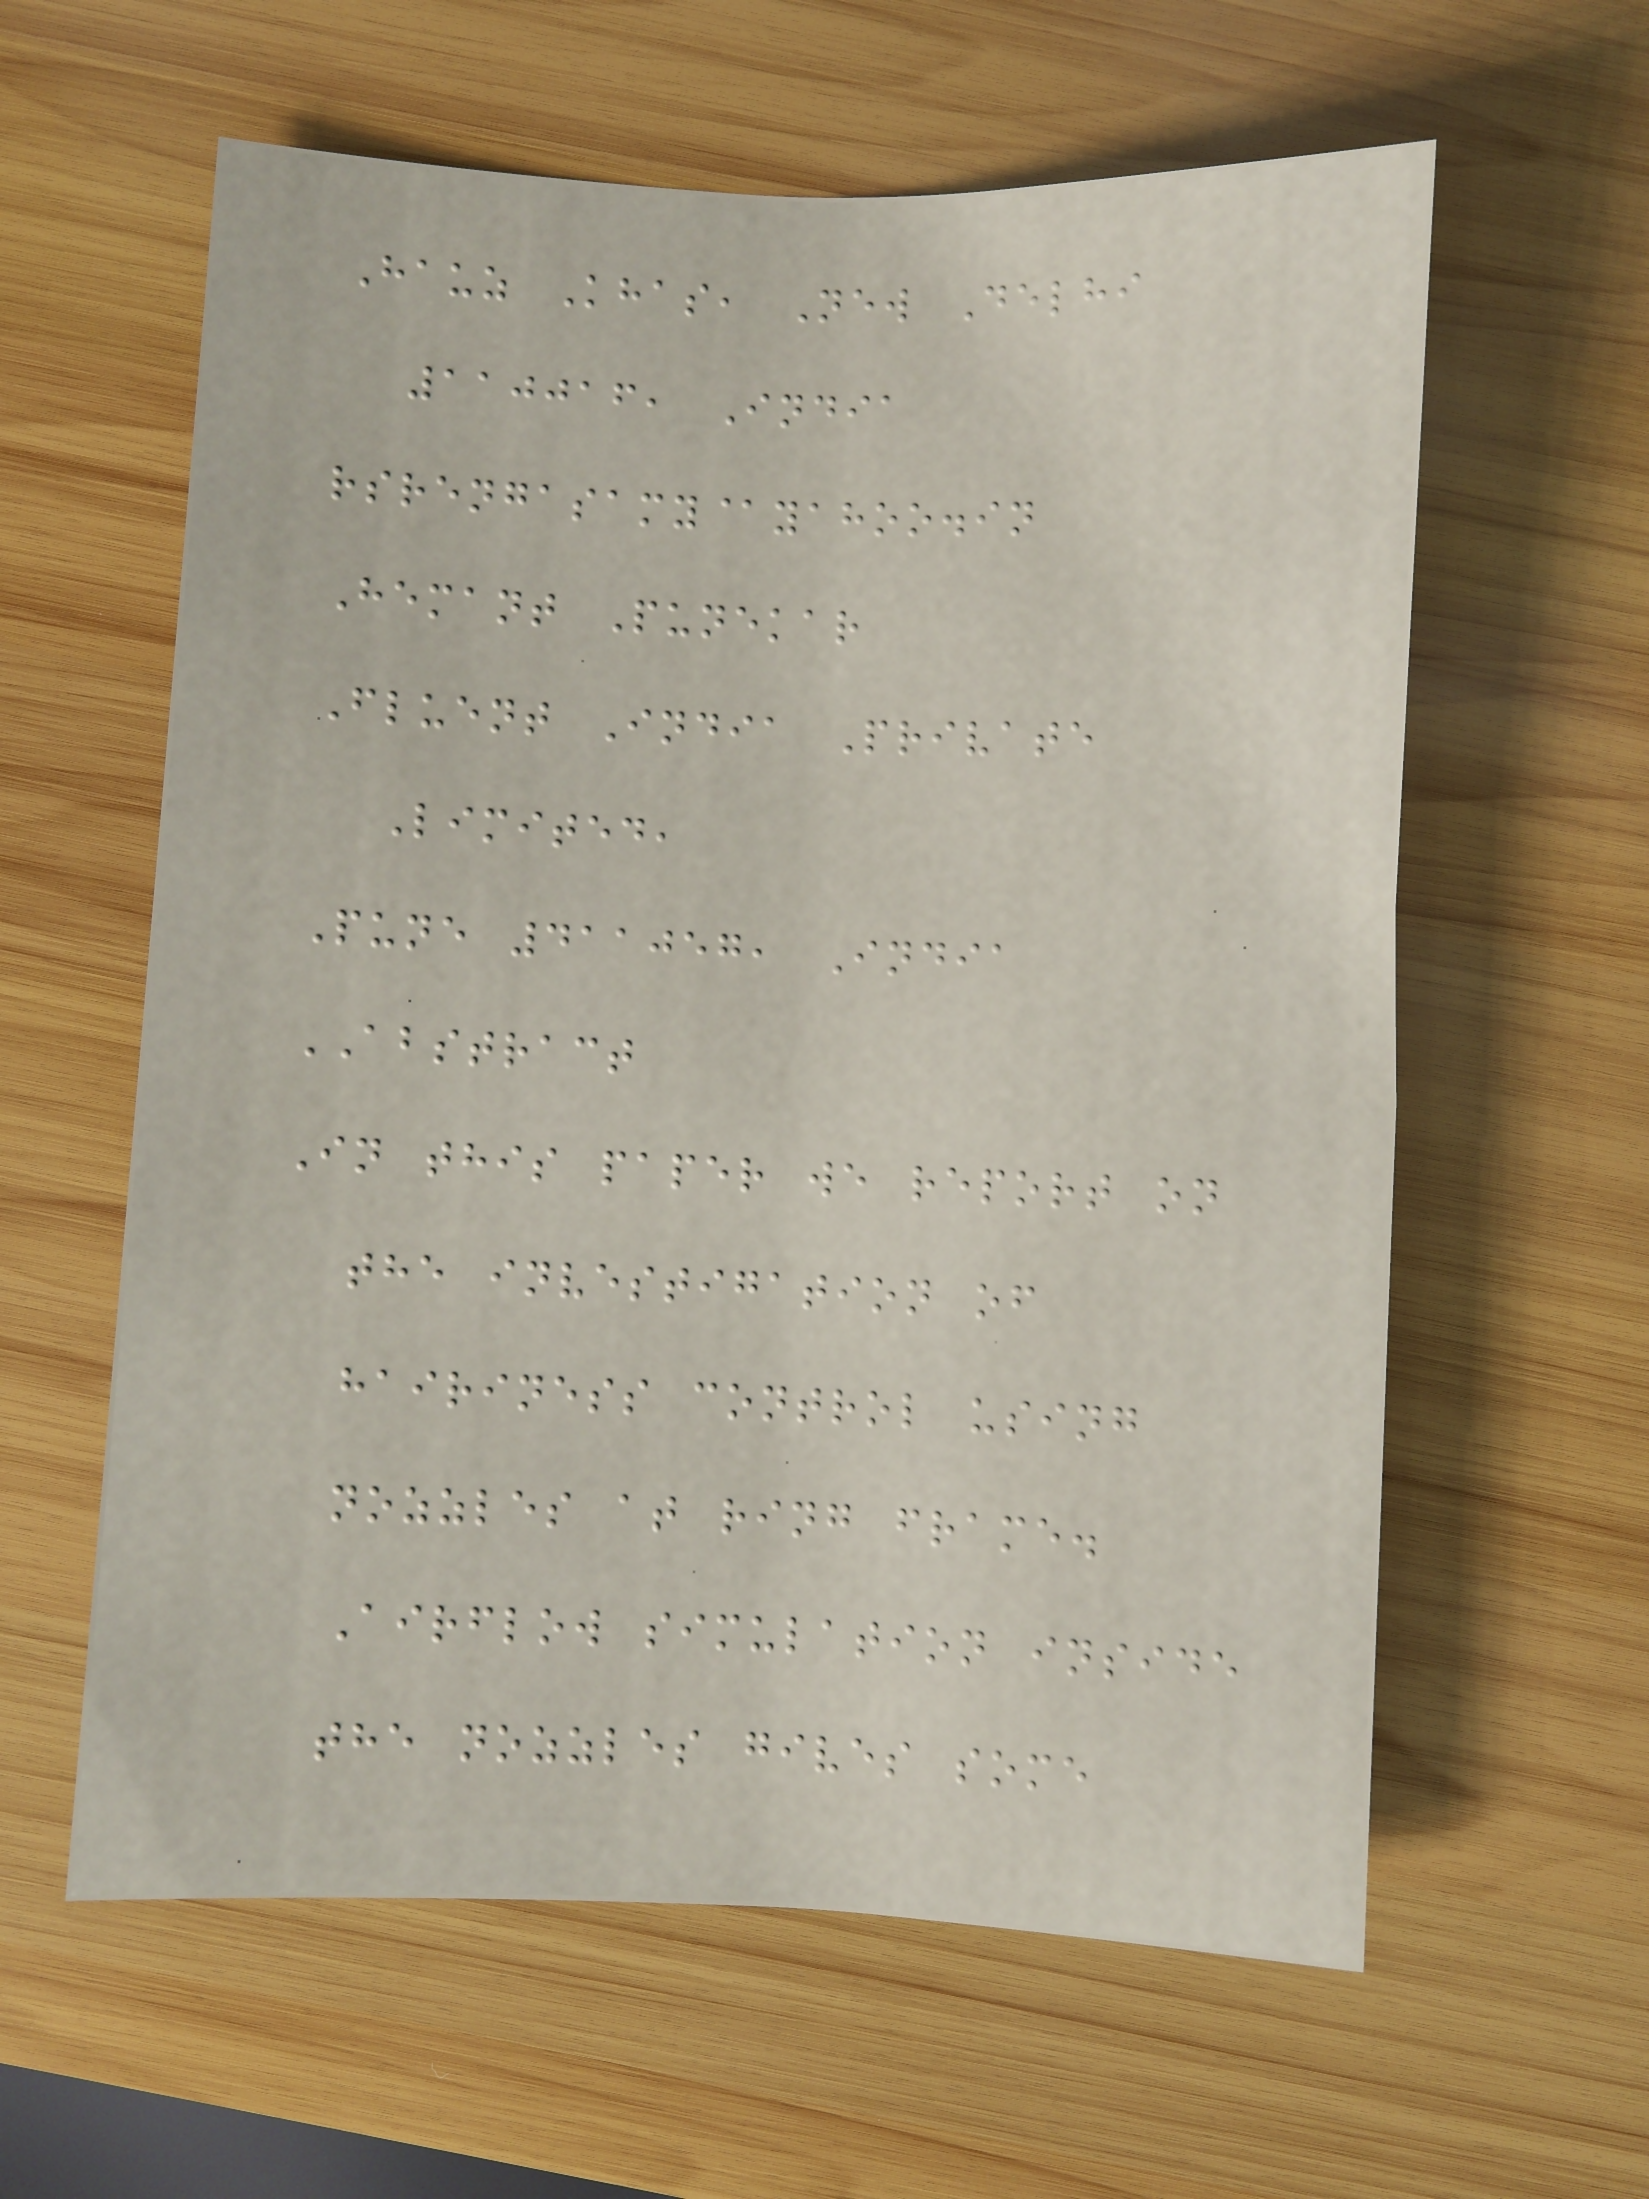Hauz Khas, New Delhi
110016, India
rsrengasamy@yahoo.in
Hemant Punekar
Fluent India Private
Limited,
Pune 411057, India
ABSTRACT
In this paper we report on
the investigation of
hairiness control using
nozzles at ring frame.
Airflow simulation inside
the nozzles gives some
